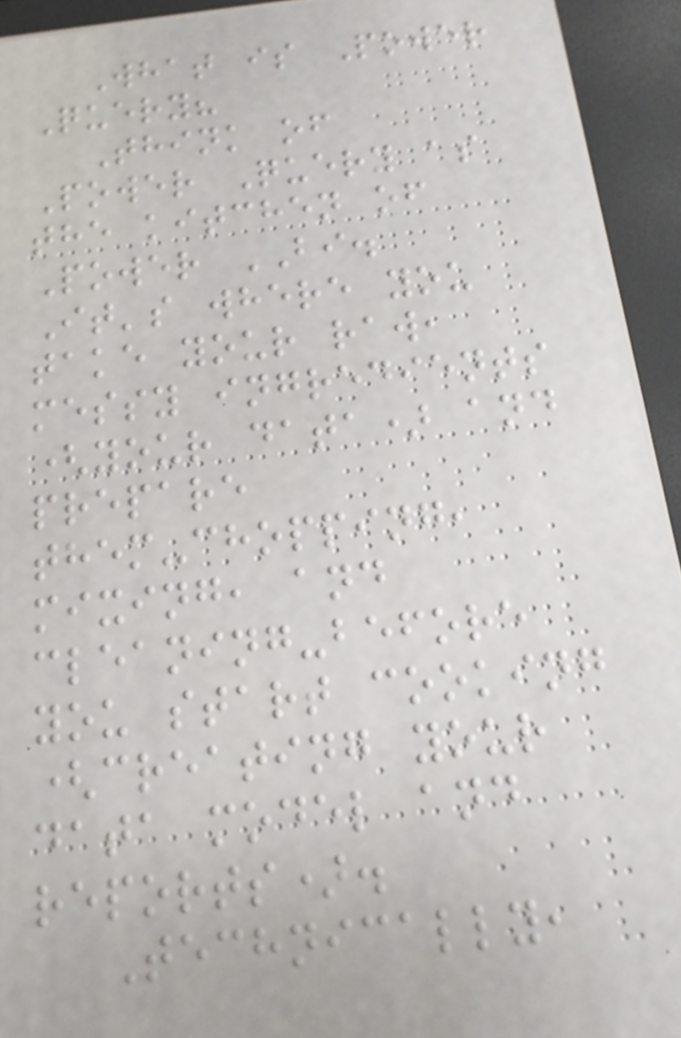What is Power
Query?
Think of
Power Query as
the kitchen of
Power BI.
It's where you
take your raw,
messy ingredients
(your data) and
prepare
them-chopping,
mixing, and
cleaning-before
you start cooking
(creating your
data model and
reports).
Technically,
